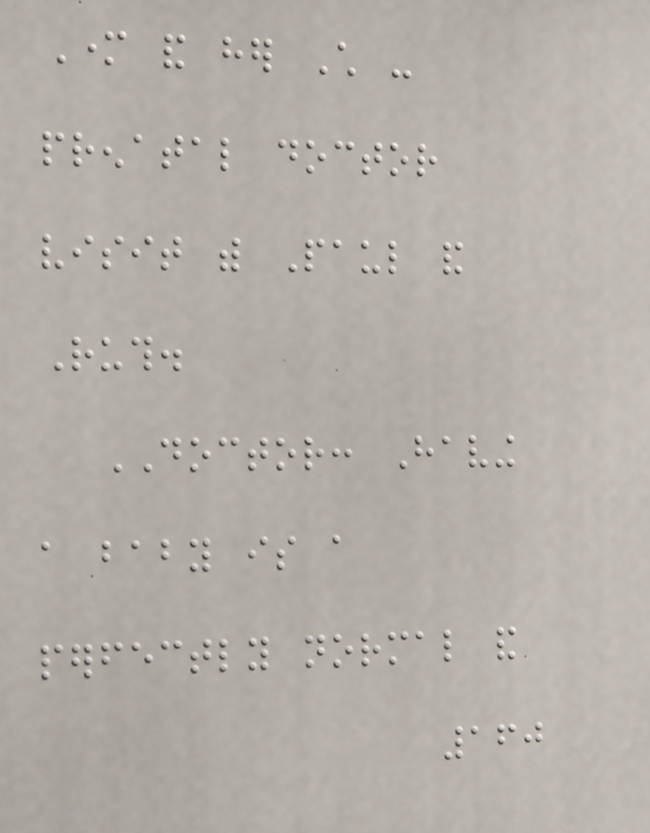Mother and her Child -
prenatal doctor
visit with Paul and
Ruth.
DOCTOR: Having
a baby is a
perfectly normal and
160
